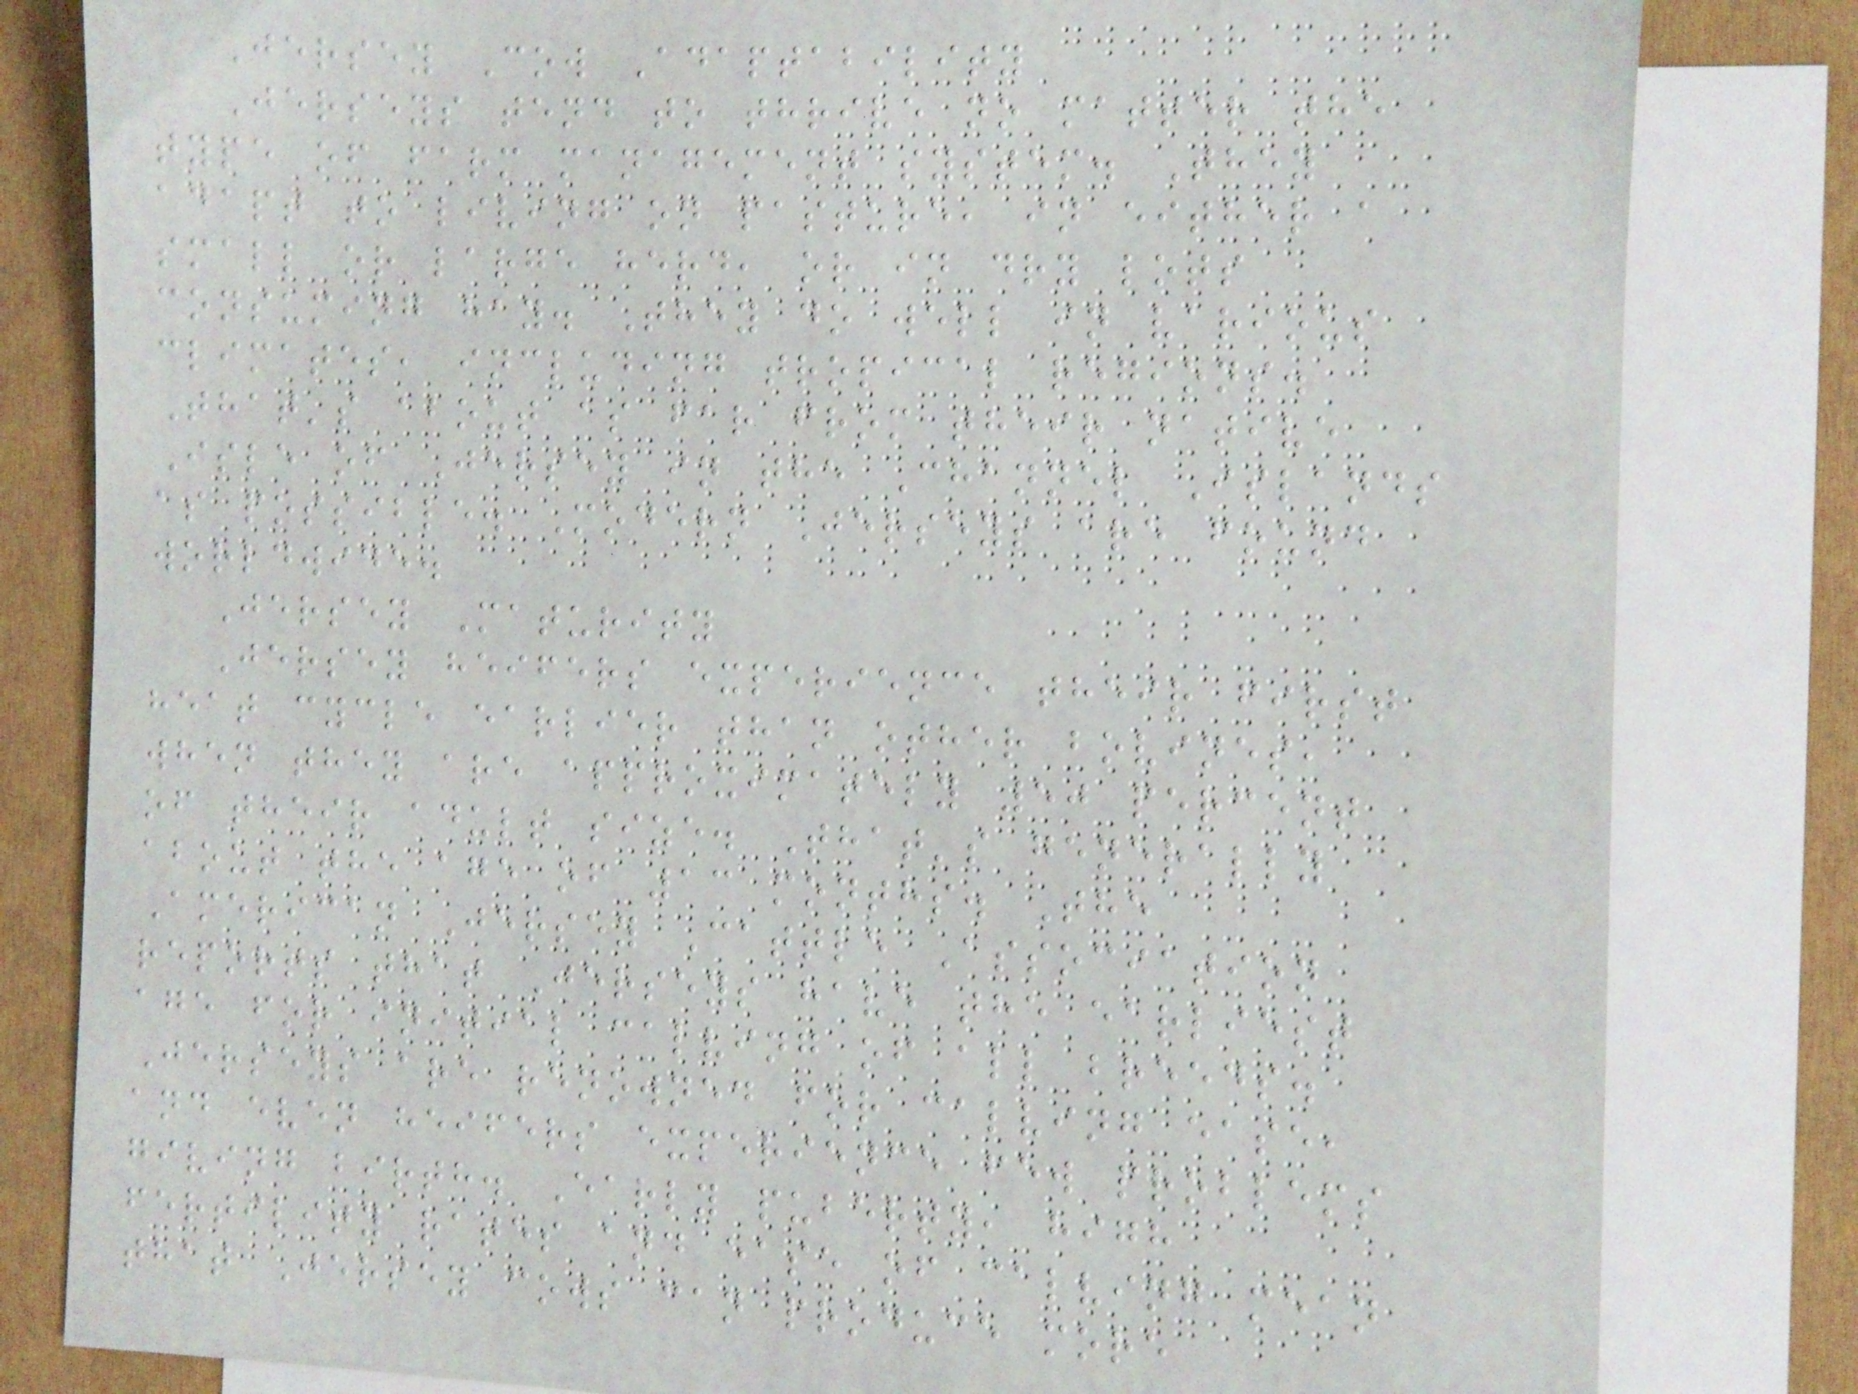Jersey Cow Adaptability
Jerseys tend to thrive no matter the
type of farm management system. They
adapt to living on pasture, in either a
small or large herd, or in dry lots
consuming hay. They do well in various
climates, including tropical regions.
That's about as far from their native
Isle of Jersey in the Channel Islands
as possible. Modern Jerseys are found
worldwide.
Jersey Maturity
Jersey heifers experience their first
heat cycle earlier than other bovines,
when they are approximately 50 percent
of their adult size. That's generally
about the age of 13 months. The
American Jersey Cattle Association
reports that Jerseys have the earliest
age for initial calving of all breeds.
Jerseys are renowned for calving ease,
and even heifers experience few problems
giving birth. Early puberty, high
fertility rates and ease of calving mean
that Jersey cows can produce more
